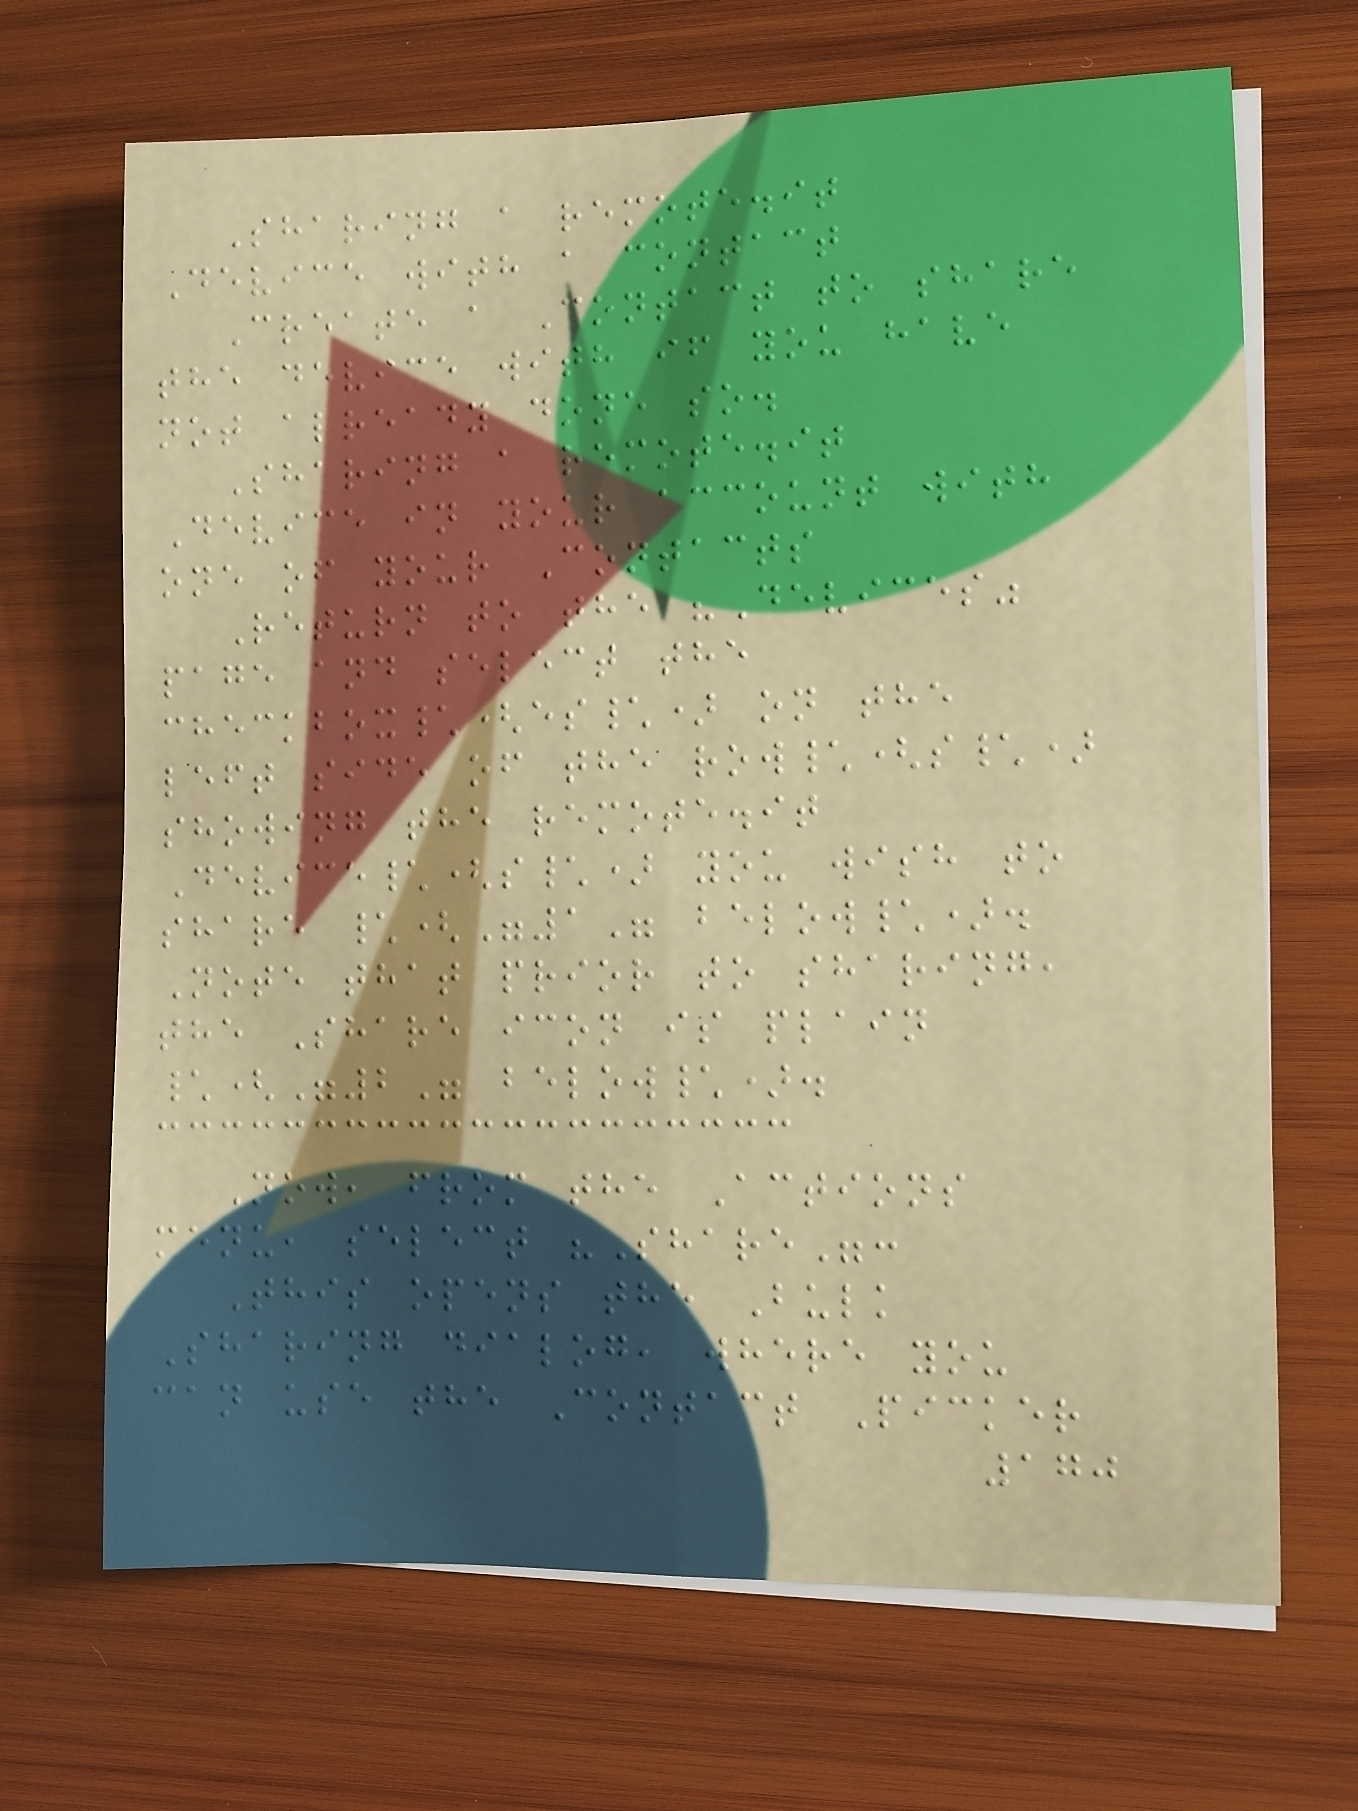Sharing a remote.it
Device with a contact
Create a Contact to share
the device with if you have
not already done so.
Sharing a remote.it
Device in your account with
one of your Contacts
Return to the "Devices"
page and select the
checkbox\(es\) on the
left side of the row\(s\)
showing the remote.it
Device\(s\) you wish to
share \("1" below\).
Note that prior to sharing,
the Share icon is plain
\("2" below\).
Now, from the Actions
menu, select "Share":
This opens the Bulk
Sharing dialog, where you
can use the Contact Picker
170
